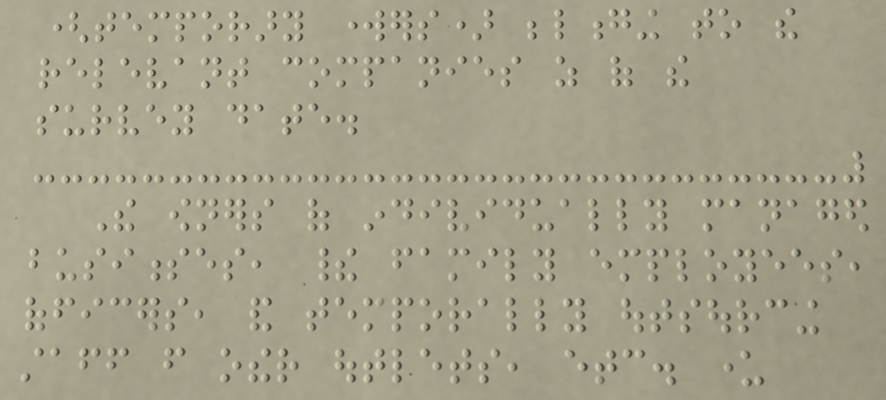(temporary workers) belonging to the
relevant companies as of the
survey date.
The owners of individually managed
businesses, their family employees,
officers, and temporally outsourcing
staff from other outlets, etc. under
